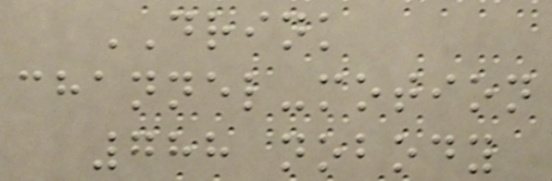DRINK
channel-motion
788 nobody
